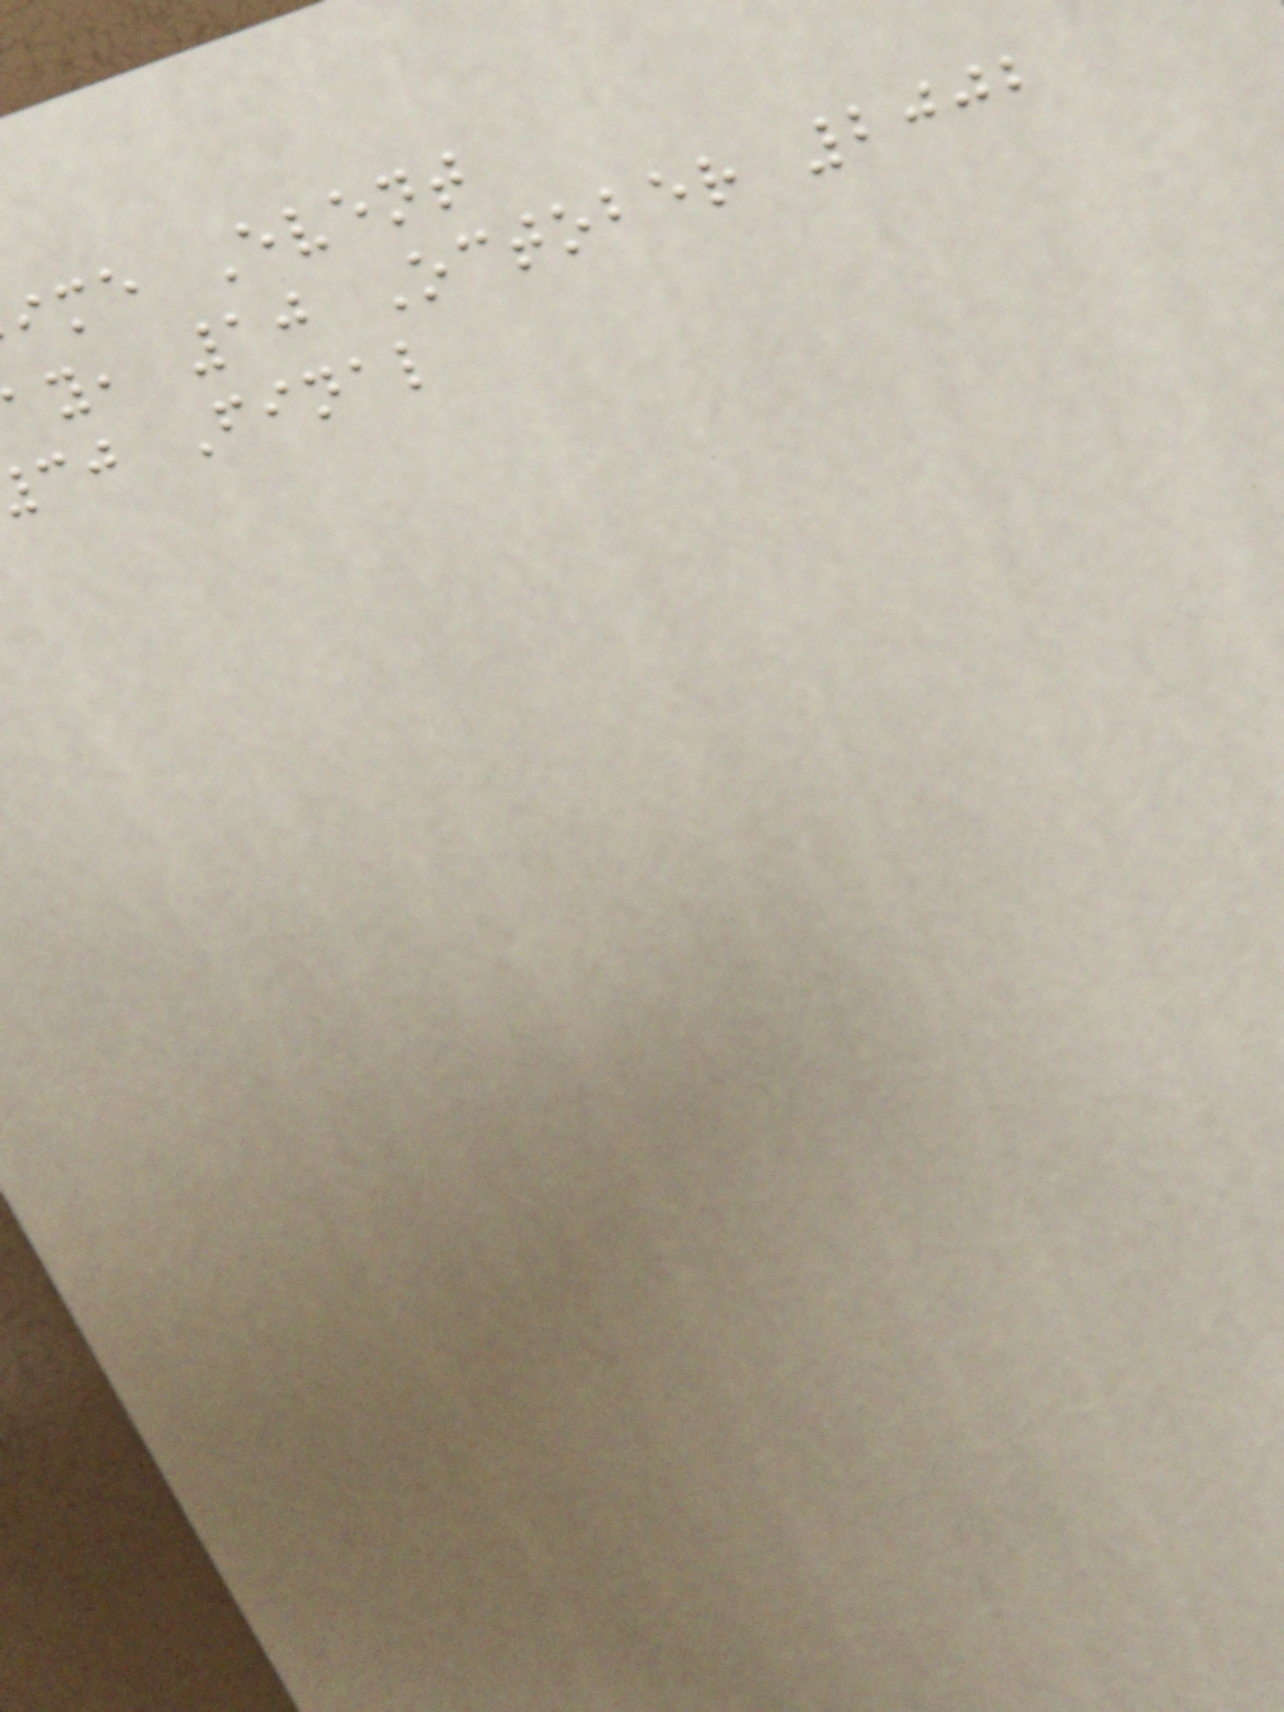ime Event
y, 10 October 2002
cj Final
